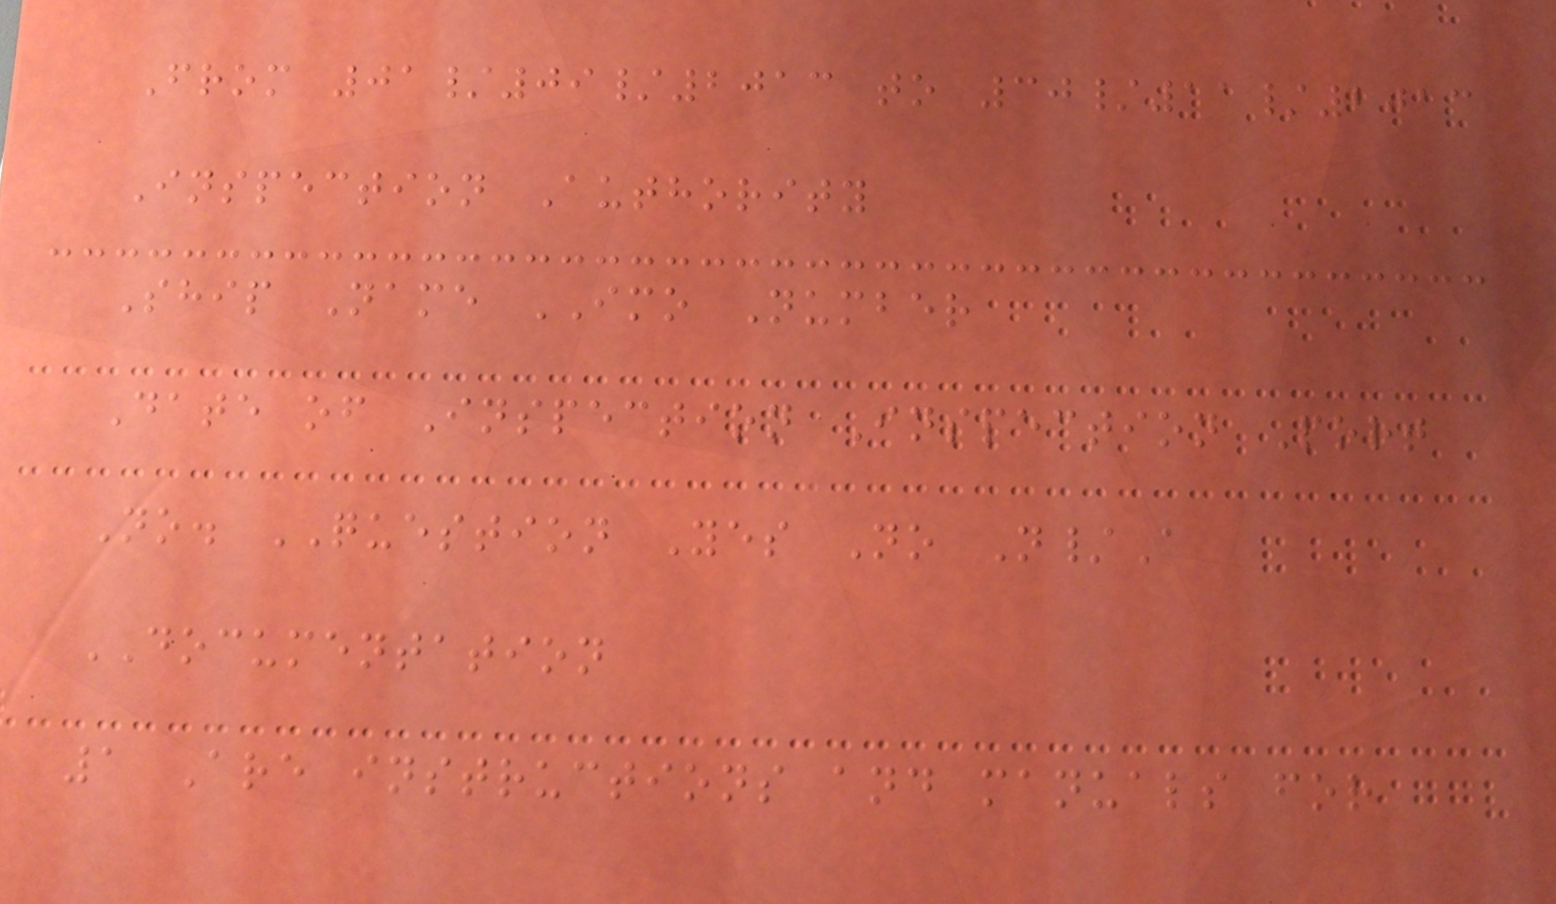From 01/09/2013 to 30/11/2013
Inspection Authority
Ship Name IMO Number
Date of Inspection Inspection Port
No. QUESTION Yes No N/A
DOCUMENTATION
1 Are instructions and manuals for
